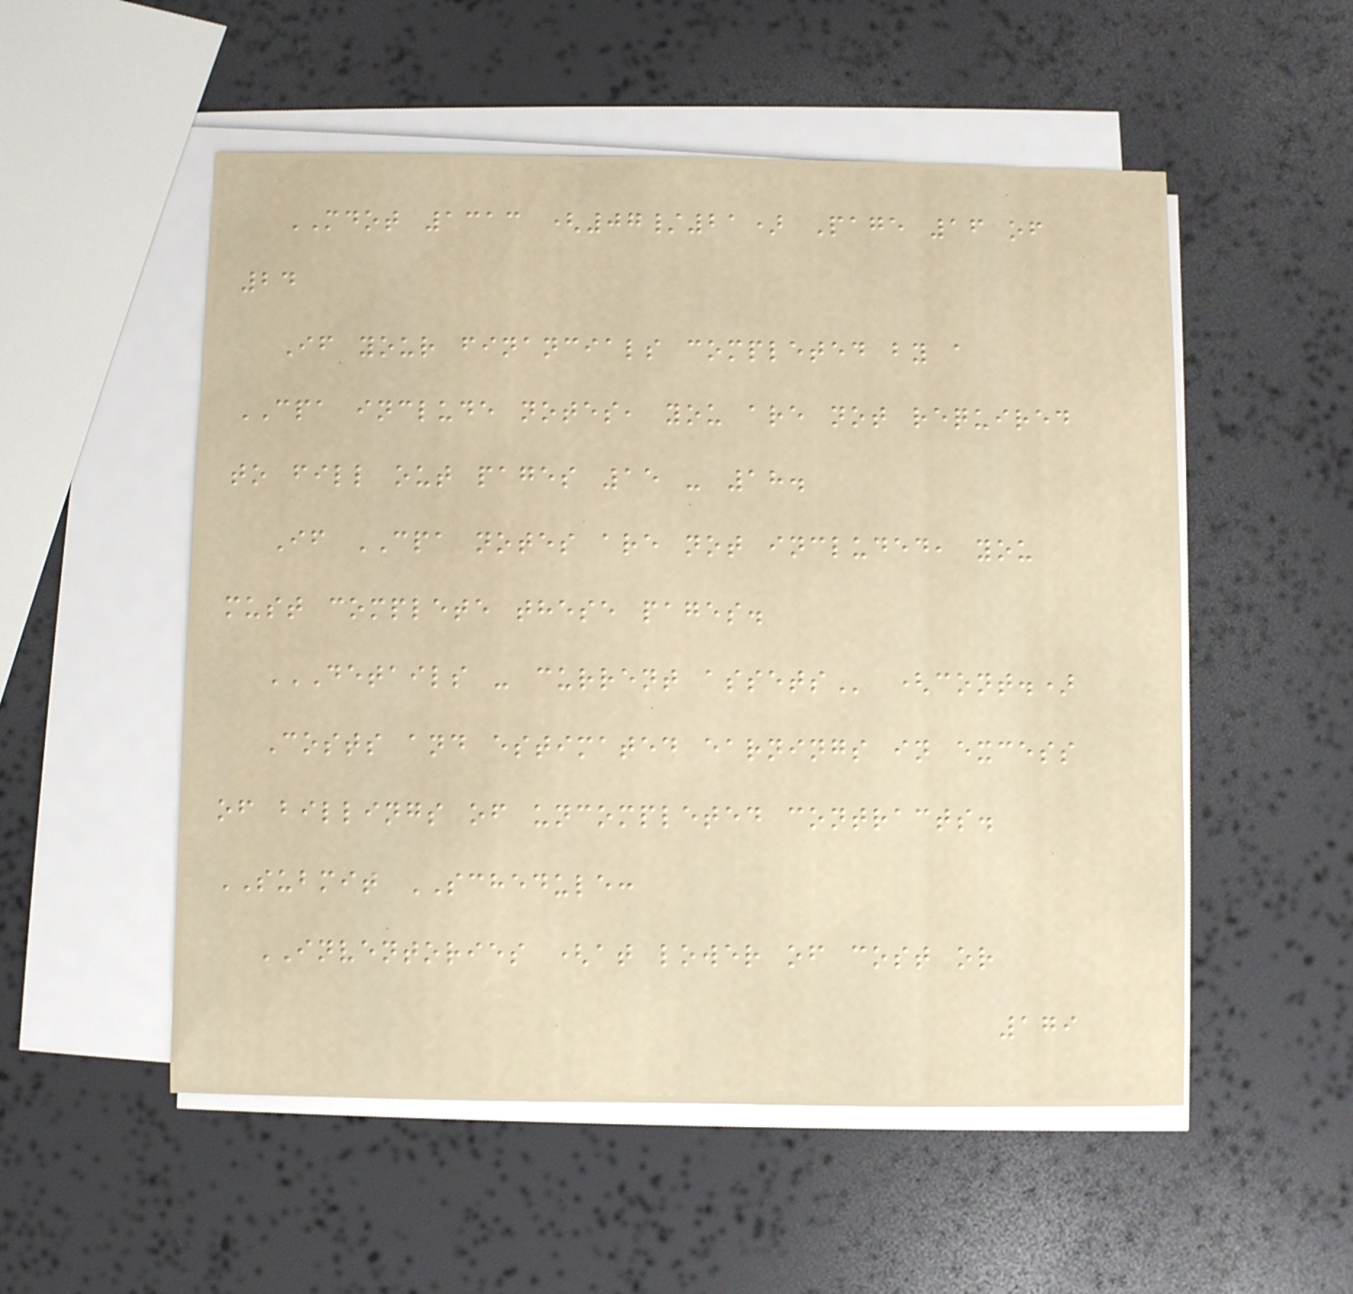MDOT 1313 (07/21) Page 16 of
24
If your financials completed by a
CPA include notes, you are not required
to fill out pages 15 - 18.
If CPA notes are not included, you
must complete these pages.
DETAILS - CURRENT ASSETS (cont.)
Costs and estimated earnings in excess
of billings of uncompleted contracts.
SUBMIT SCHEDULE:
INVENTORIES (at lower of cost or
179
